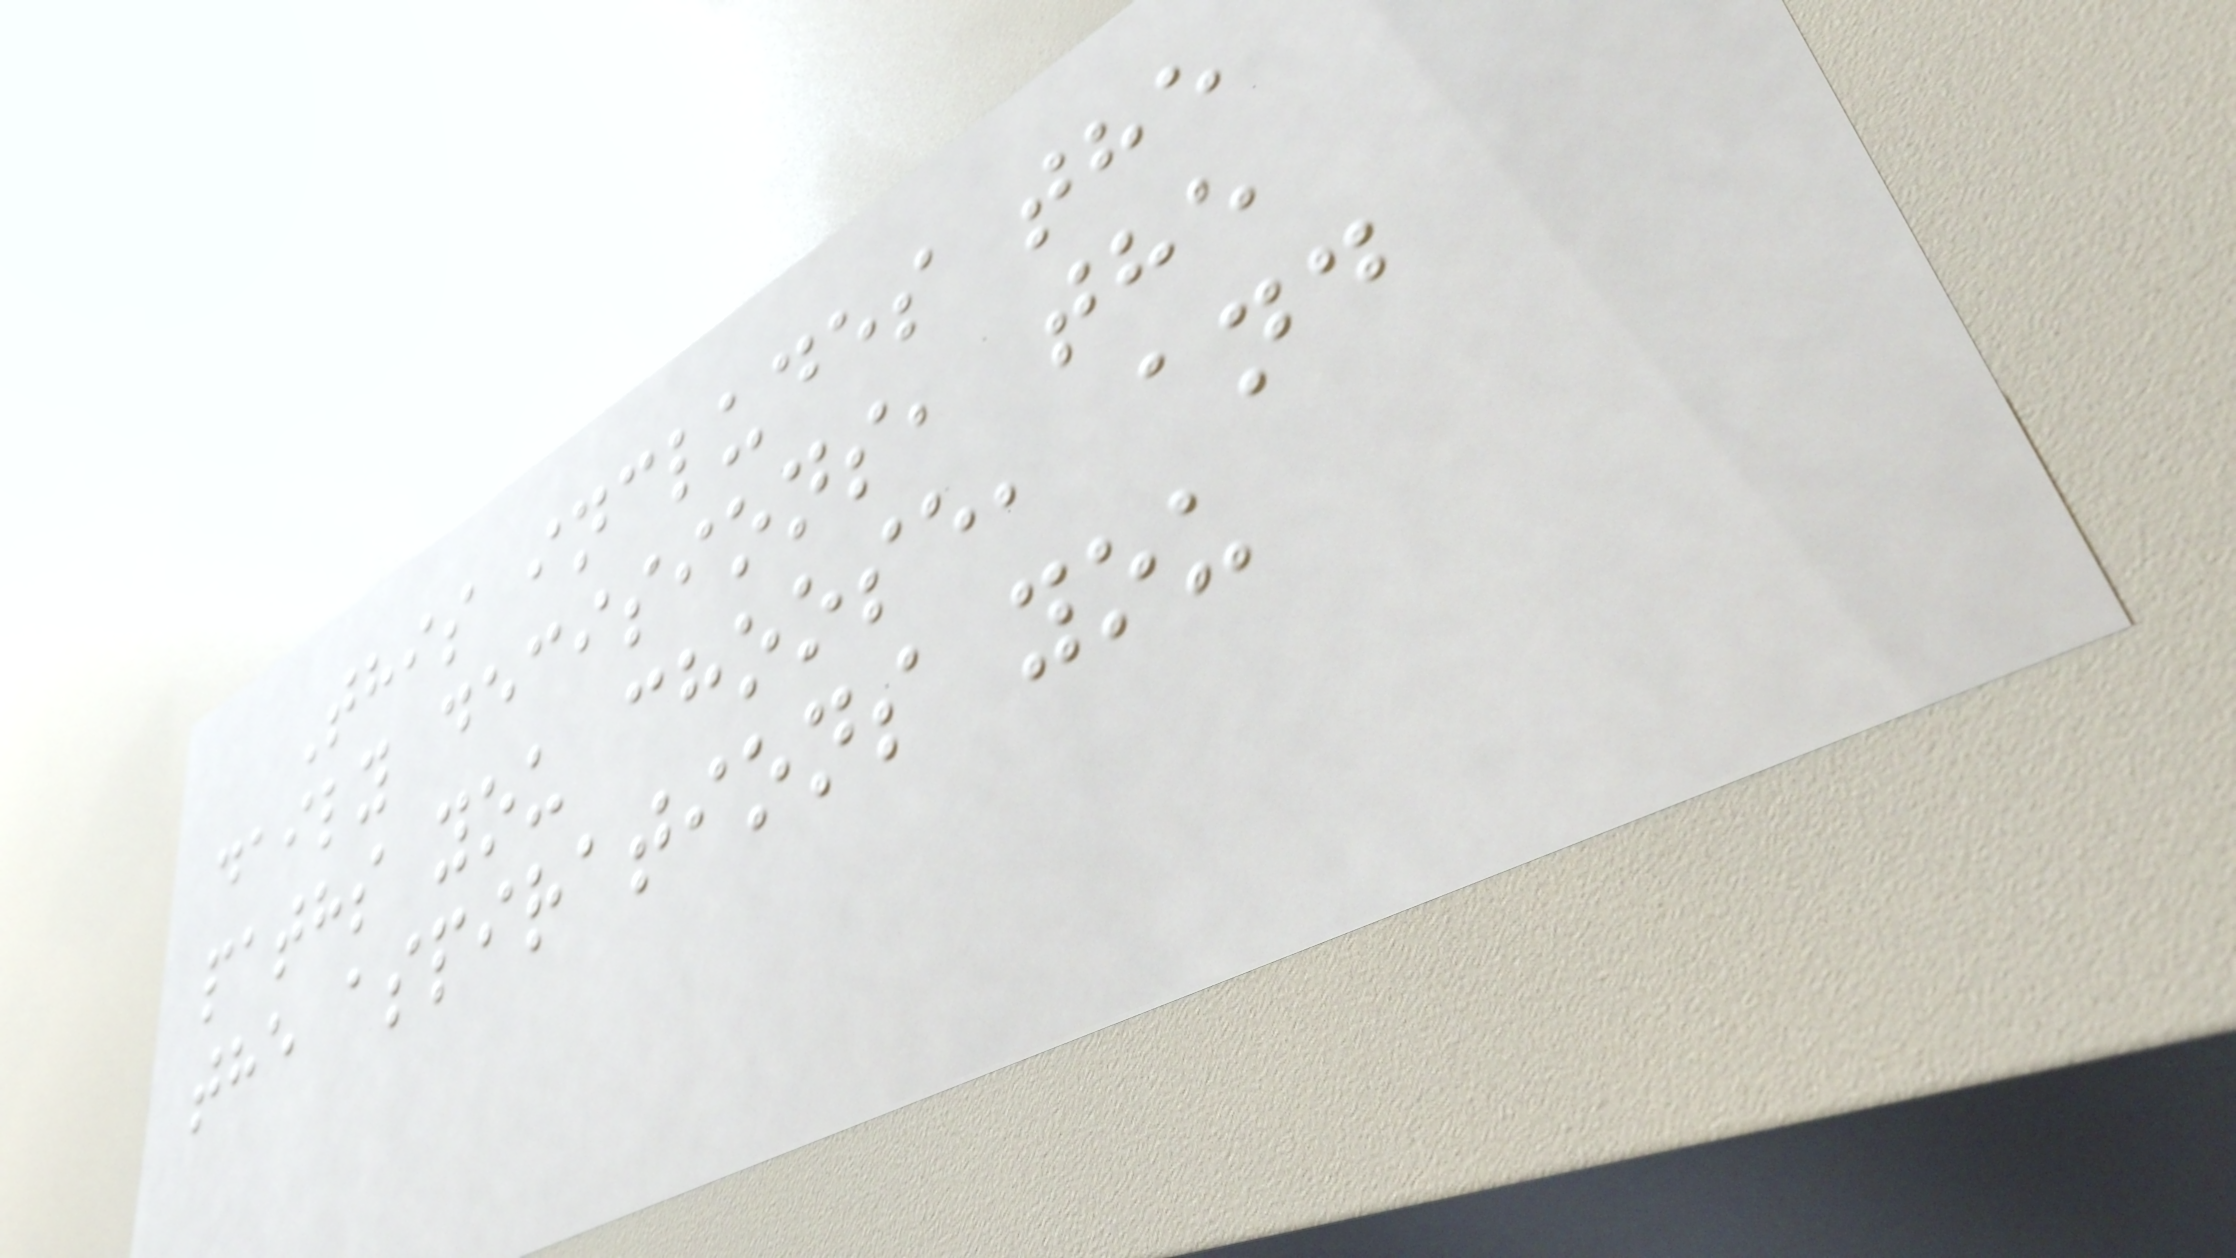This includes the
daily decisions, the
paths you choose, and
the aspirations you
